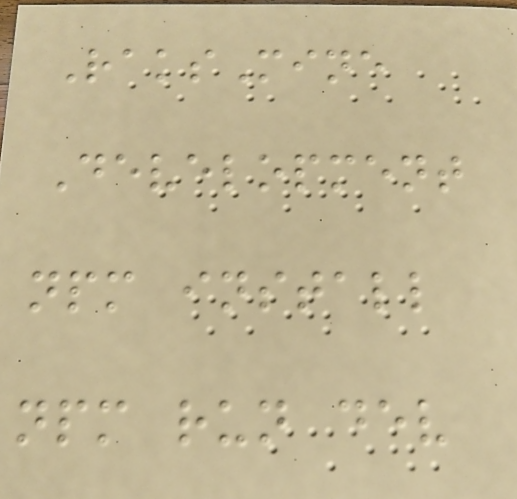RaksMine
Development
npm install
npm run dev
